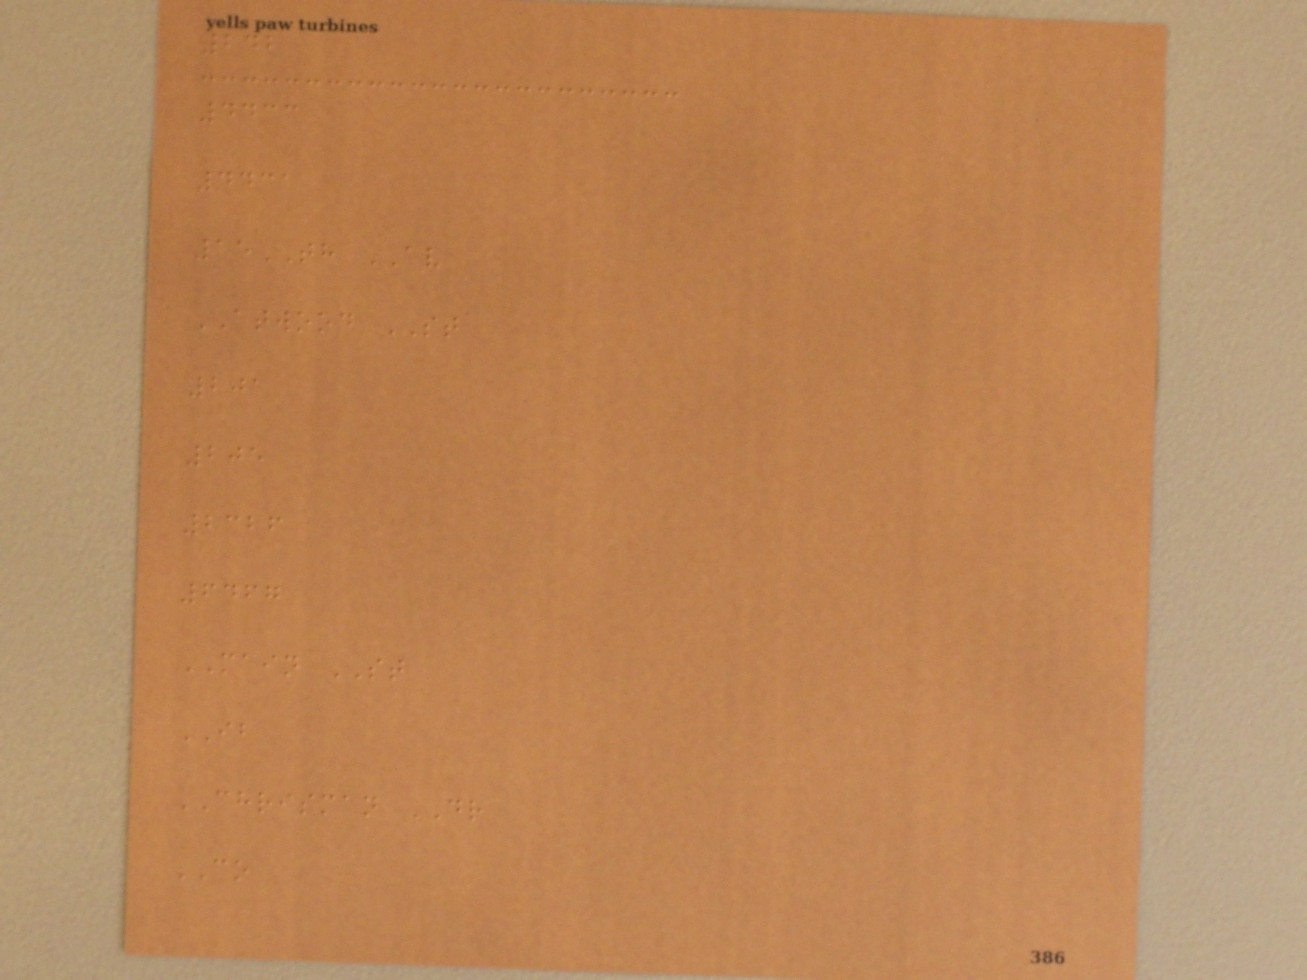242
4433
4431
15TH AV
ATWOOD ST
201
205
2326
6467
MAIN ST
IB
CHRISMAN DR
CO
